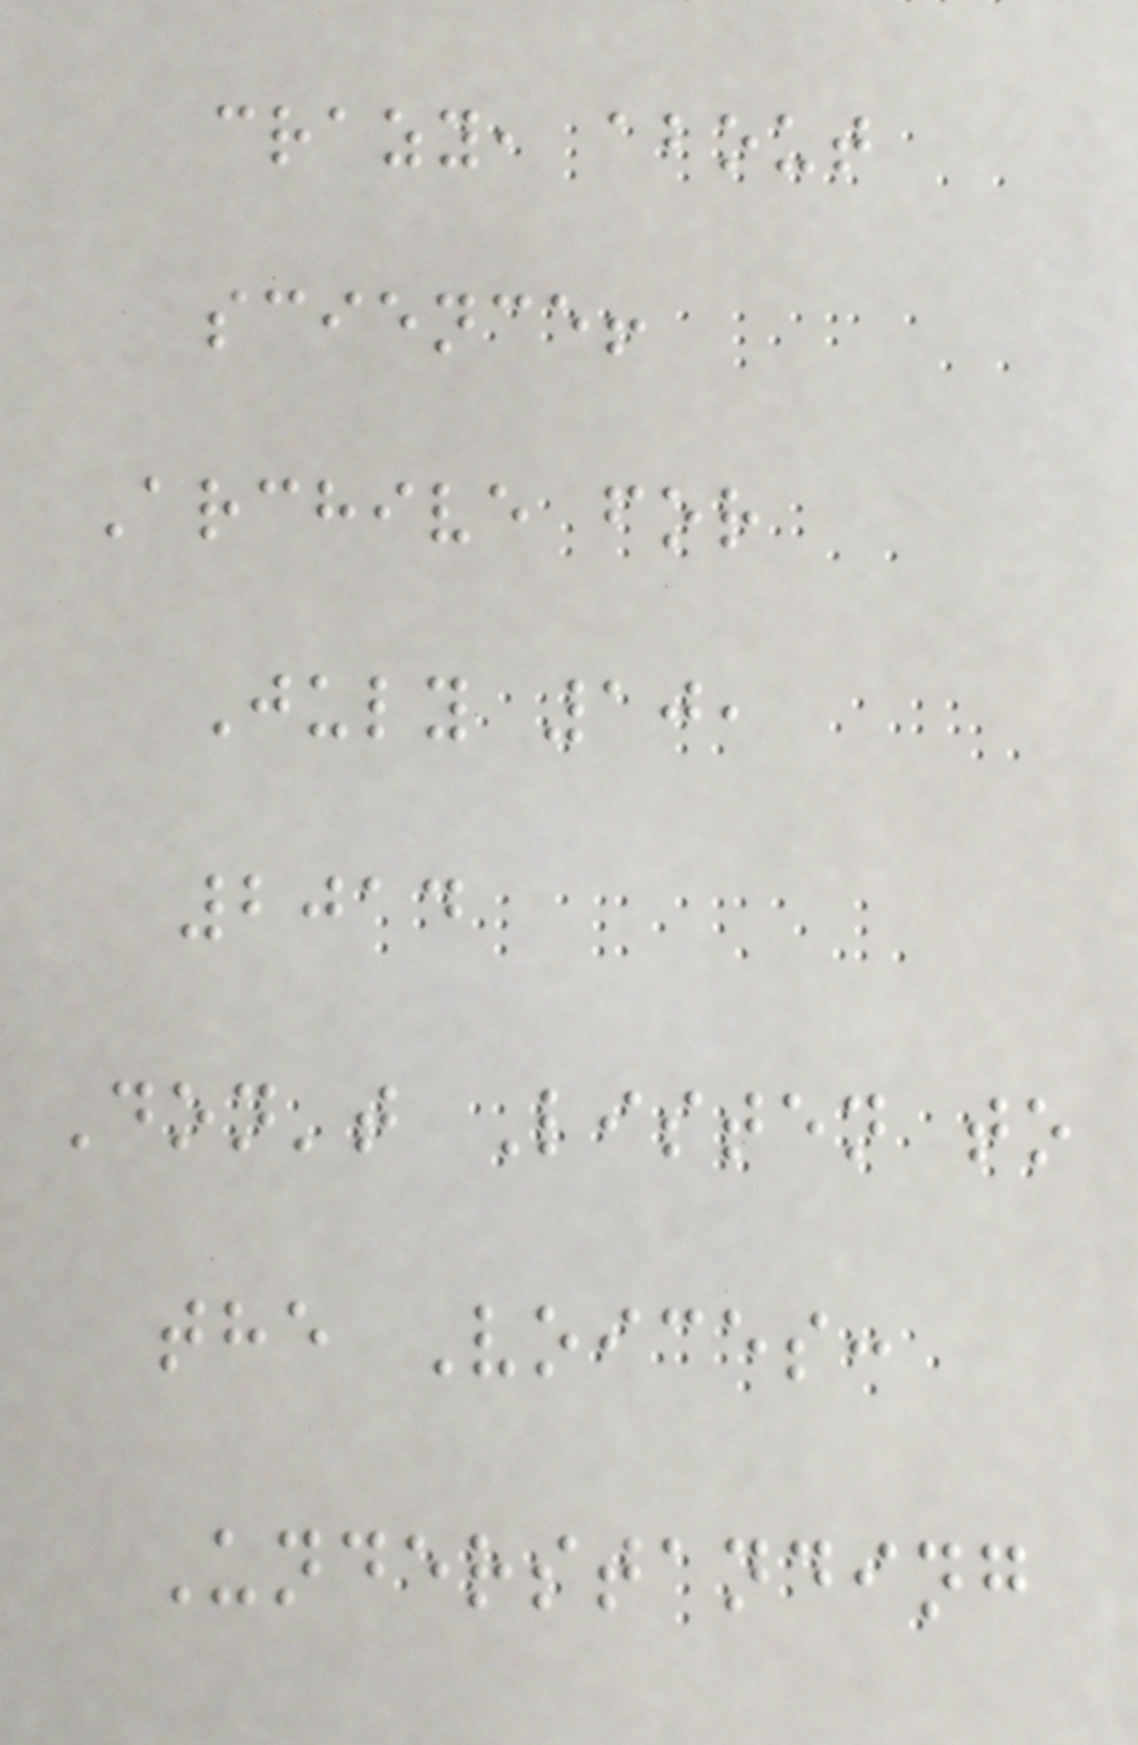crazy, about
science!
Archive for
July 10,
2014
Don't Listen to
the Voices:
Understanding
